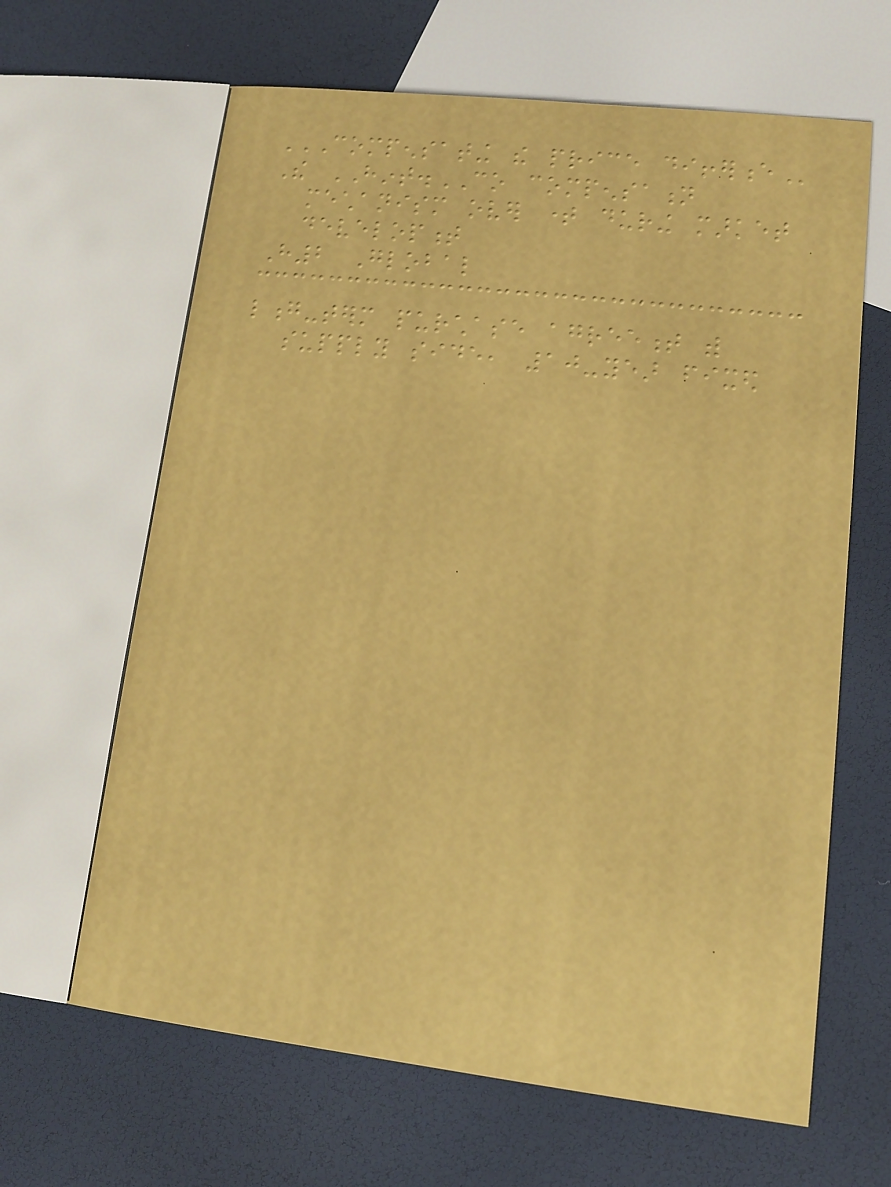COMPENSATING THE PRICE DIFFERENCE
The HINT.CO compensation
mechanism over time during market
development
H2 Global
long-term purchase agreement with
supply side, 10-year fixed
